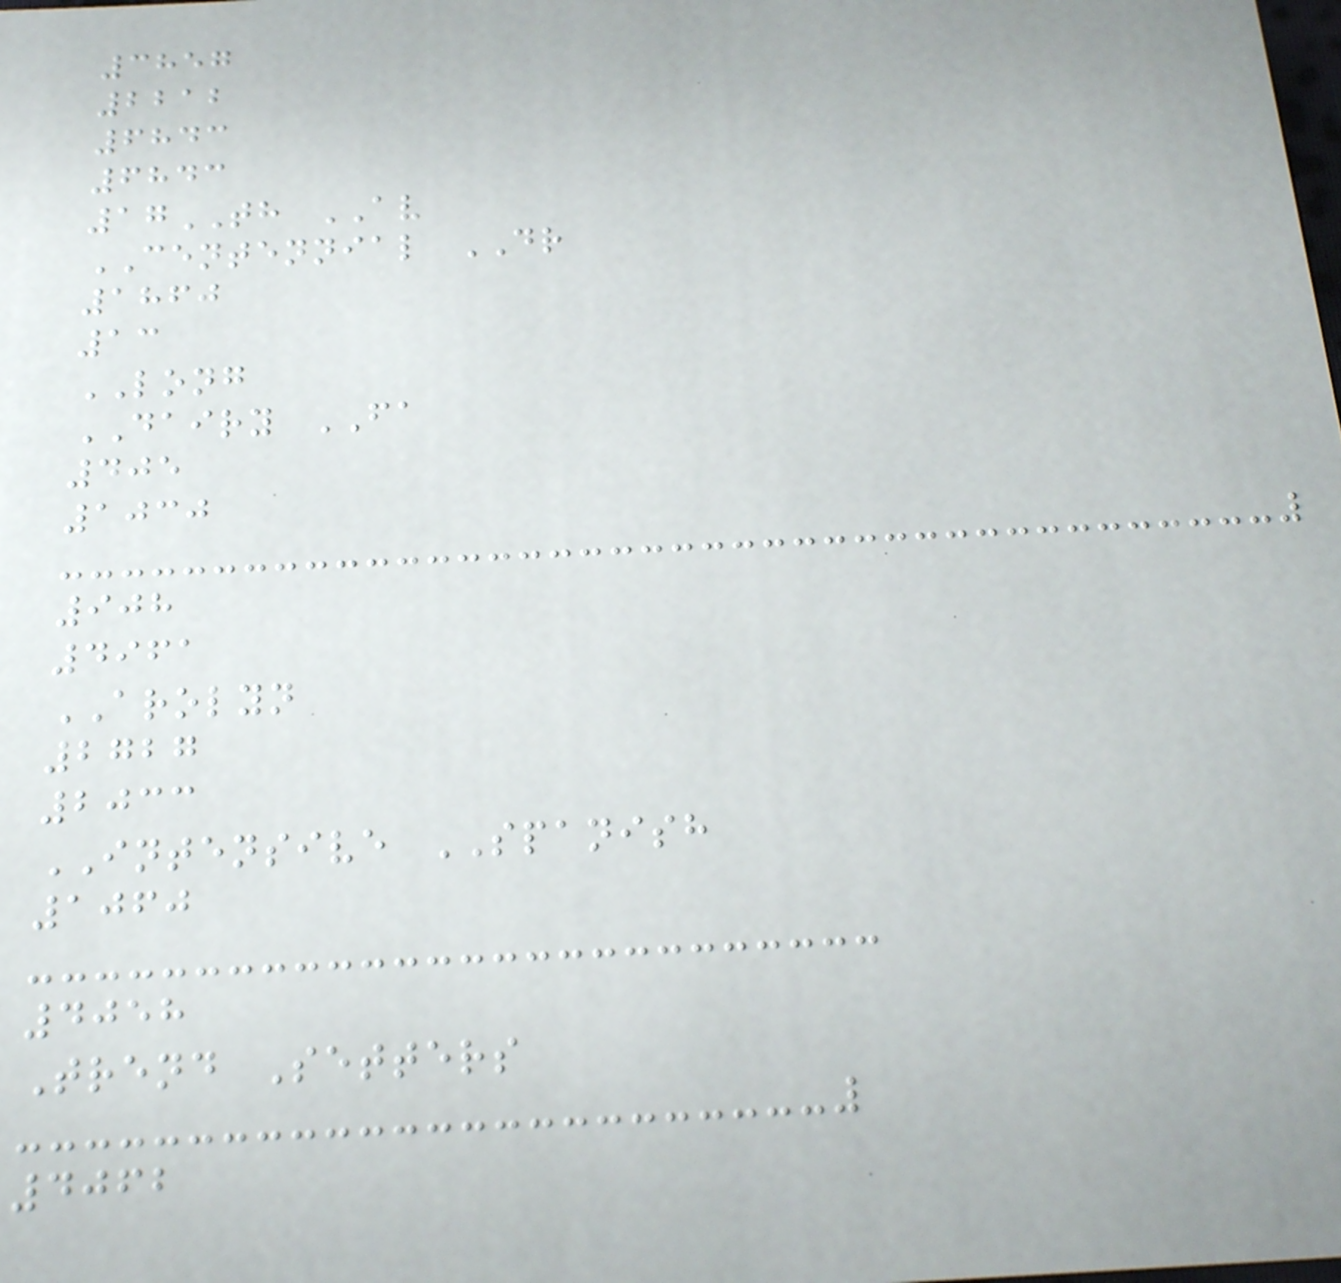3857
2212
6843
6843
17TH AV
CENTENNIAL DR
1860
13
LONG
DAIRY FA
405
1030
908
4961
AROLYN
2727
2033
INTENSIVE SPANISH
1060
4058
Trend Setters
4062
